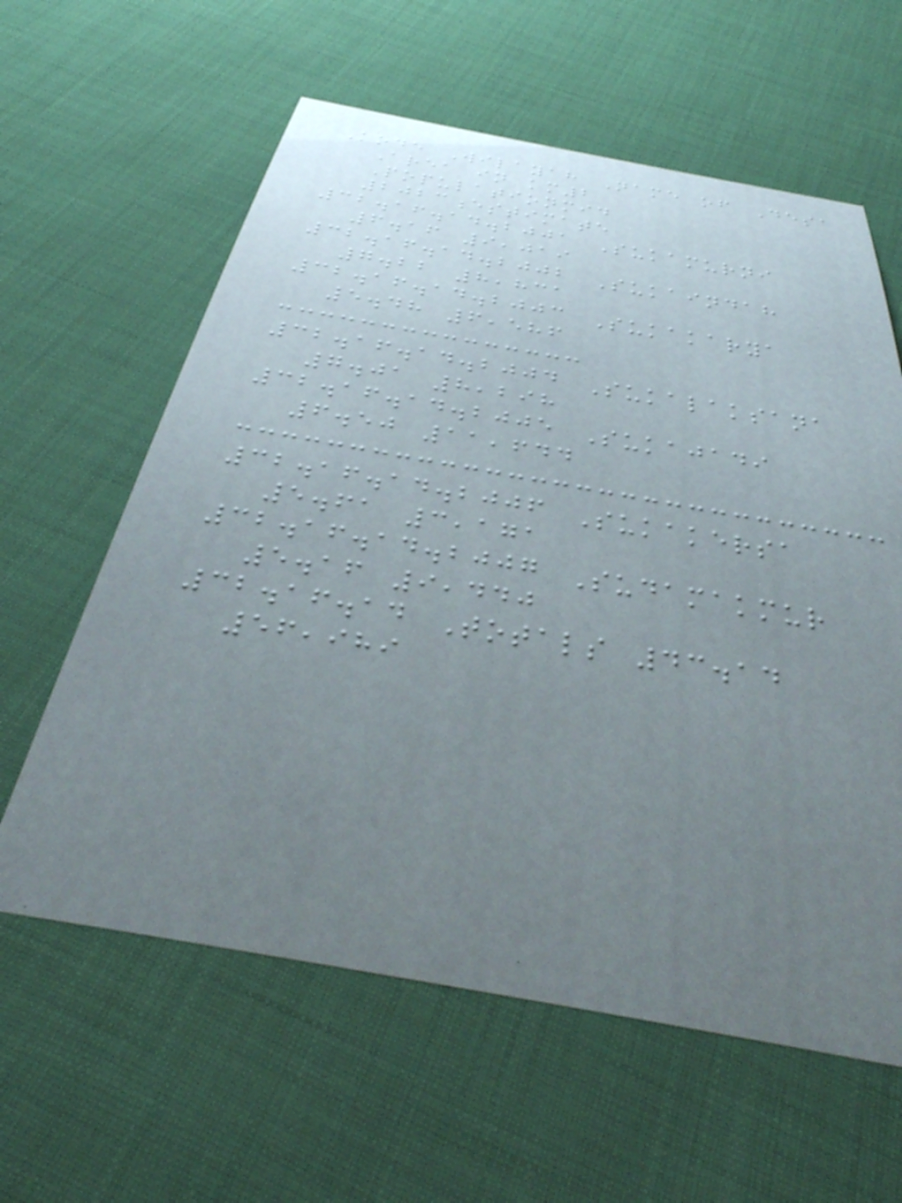Kode Wilayah Name of Desa
Area in km2
Populationmid
2023estimate
32.16.14.2001 Sukamurni
6.16 9,019
32.16.14.2002 Sukaindah
7.22 8,831
32.16.14.2003 Sukakarya
5.48 6,586
32.16.14.2004 Sukalaksana
7.01 8,298
32.16.14.2005 Sukajadi
6.50 11,644
32.16.14.2006 Sukakersa
5.61 3,171
32.16.14.2007 Sudamakmur
5.16 9,440
32.16.14 Totals 43.14
56,989
